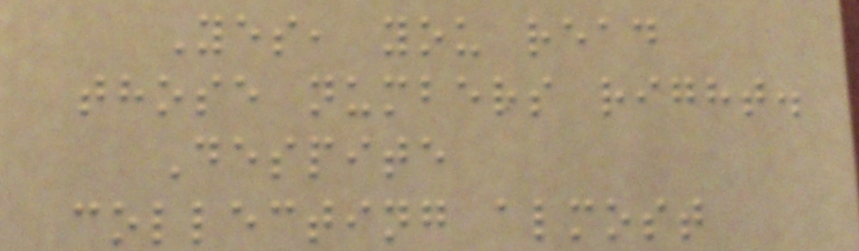Yes, you read
those numbers right.
Despite
collecting almost
